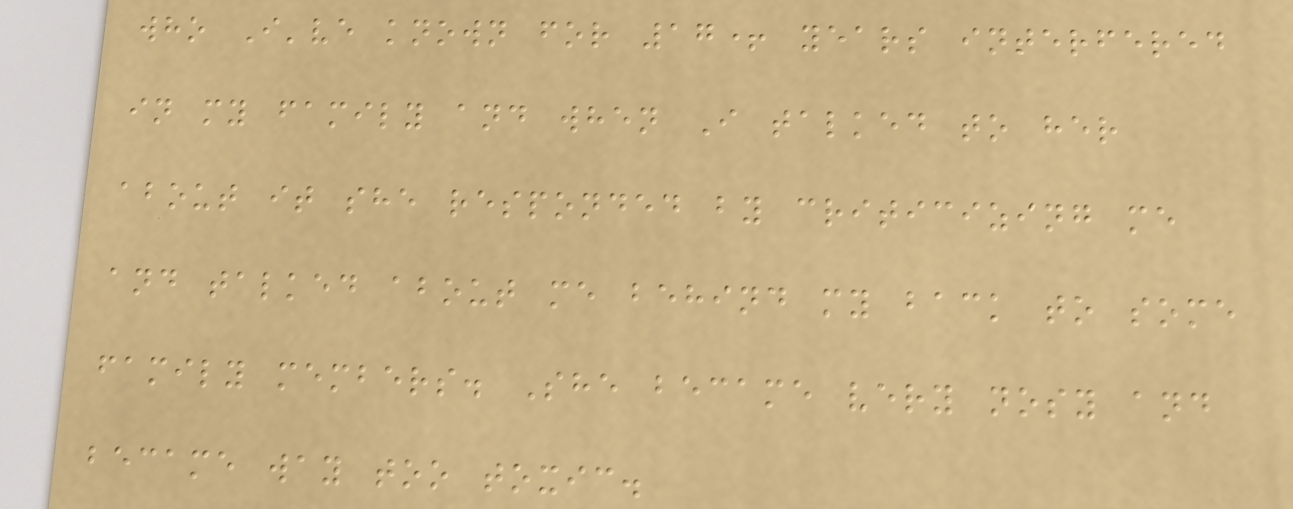who I've known for 17+ years interfered
in my family and when I talked to her
about it she responded by criticizing me
and talked about me behind my back to some
family members. She became very nosy and
became way too toxic.
